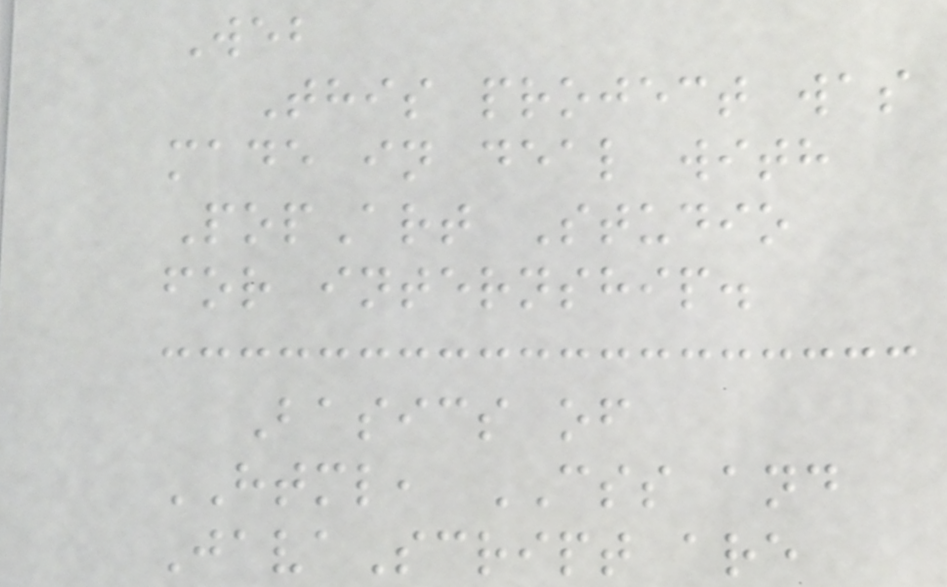Web
This project was
made in deal with
PopArt Studio
for internship.
Basics of
HTML, CSS and
JavaScript are
